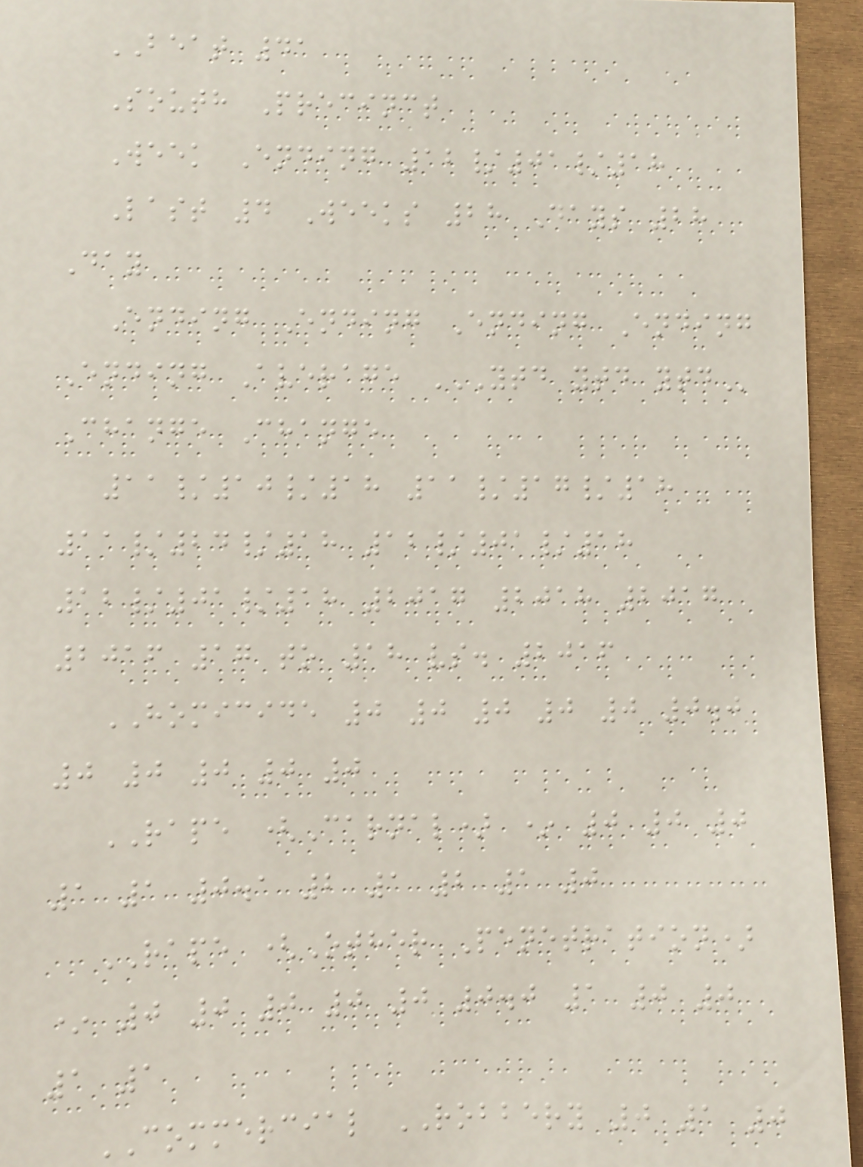BEAT 41
South Precinct
Week Ending 12/01/18
Last 4 Weeks 28 Days 28
Day
Ending Ending Ending Ending
Ending Average YTD YTD YTD
Change Change
11/10/18 11/17/18
11/24/18 12/01/18
12/01/18 2017 2018 2017
2016 17 to 18 vs. 2016
HOMICIDE 0 0 0 0 0 0.0
0 0 0 0 0
RAPE (Carnal) * 0 0 0
1 1 0.1 2 1 2 1 0
RAPE (Other Penetration)
* 0 0 0 0 0 0.0 1 0 0
1 1
COMMERCIAL ROBBERY 0 1 0
